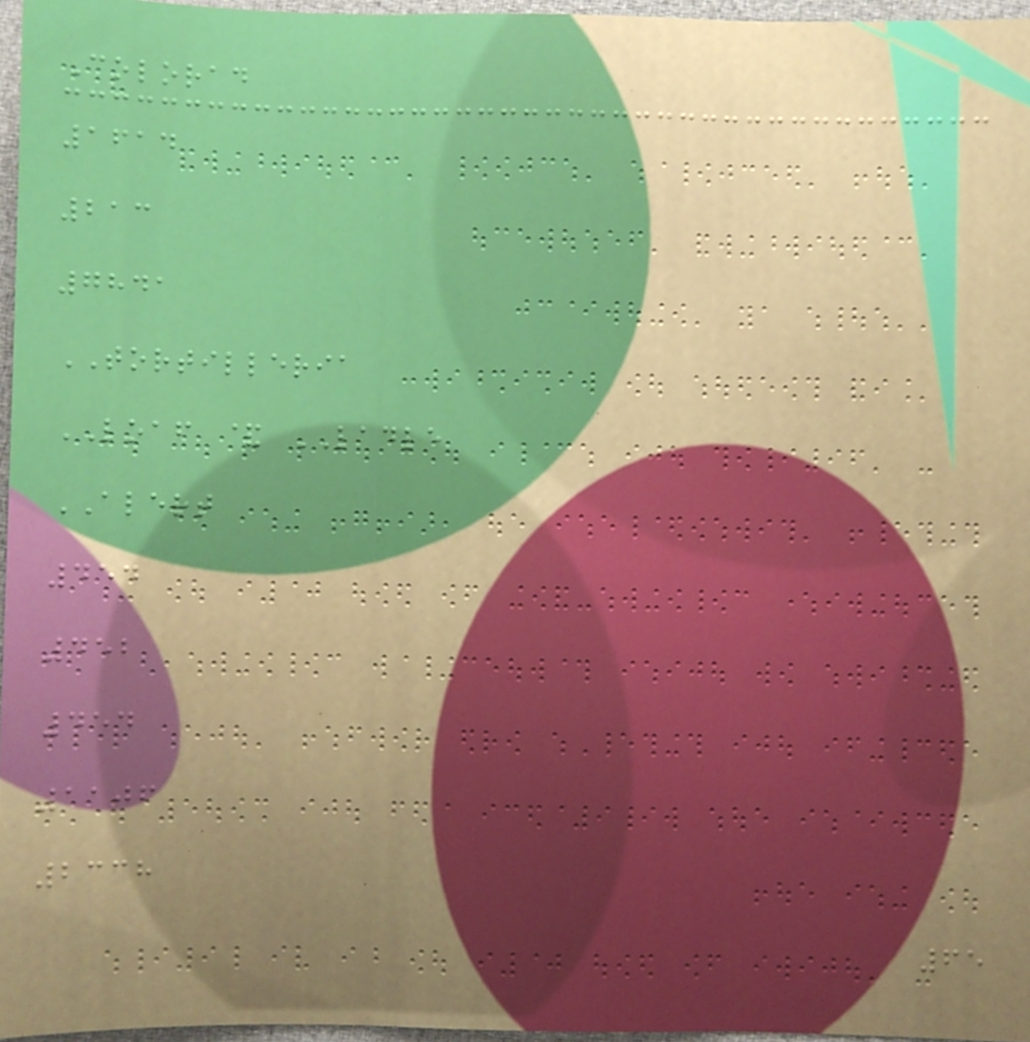Colorad
1614
213
7841
TORTILLERIA
LOAF & LADLE
ALERT
454
452
454
1106
2338
65
